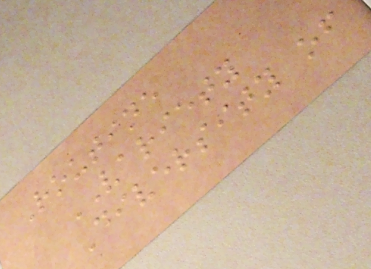Routine
VARIETY
Diversity of
